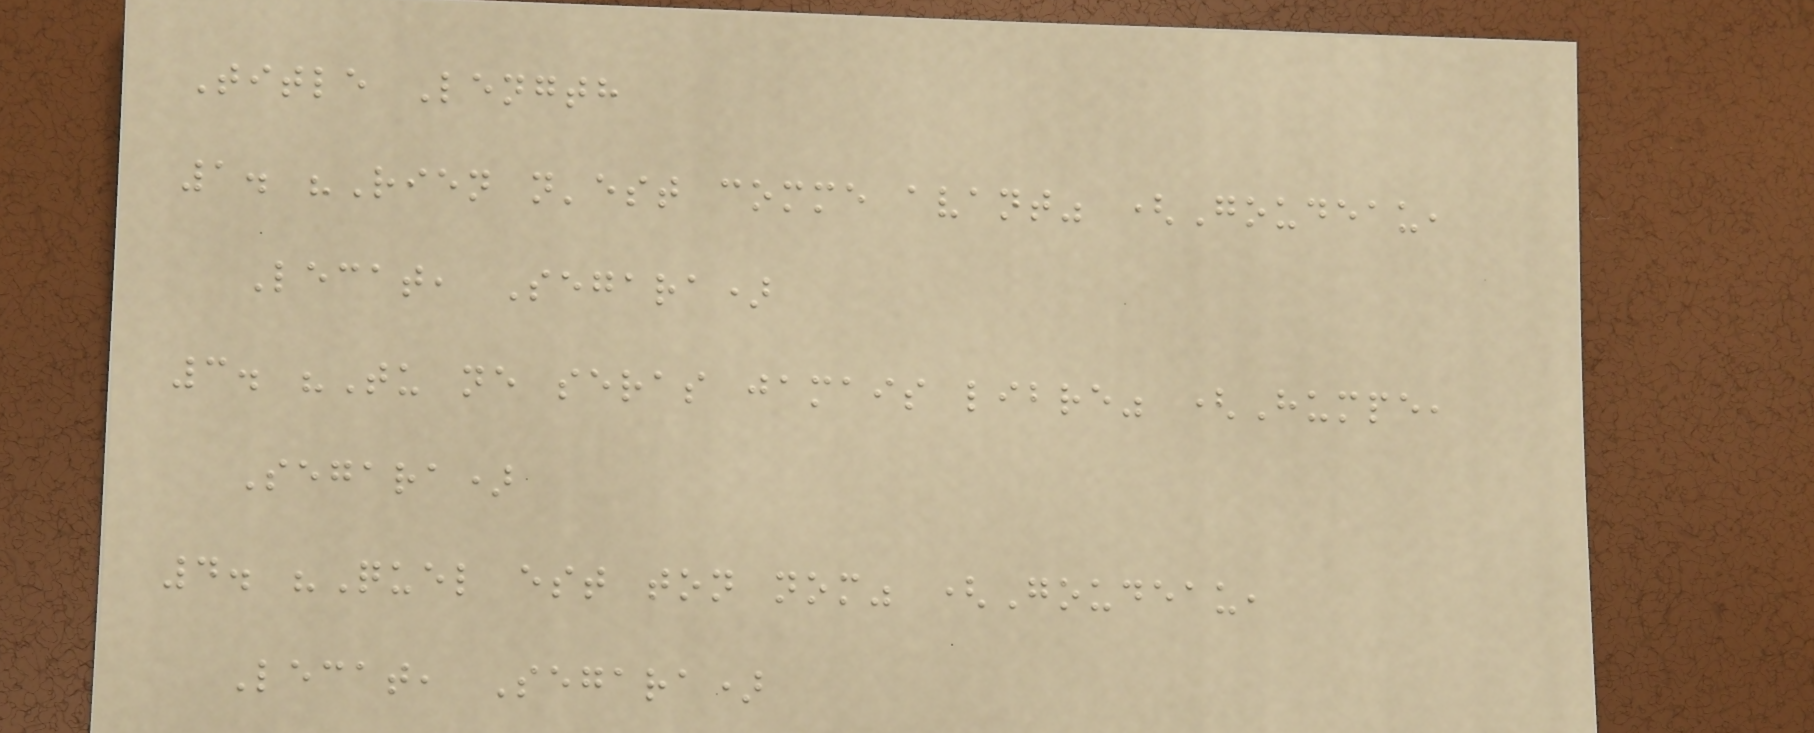Title Length
1. "Rien n'est comme avant" (Goudeau,
Lecat, Segara)
3. "Tu ne seras jamais libre" (Humpe,
Segara)
4. "Quel est ton nom" (Goudeau,
Lecat, Segara)
